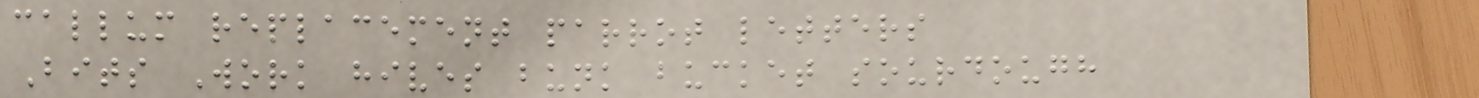callum replacement parrot letters
Bits Work hives bunk bucket sourdough
